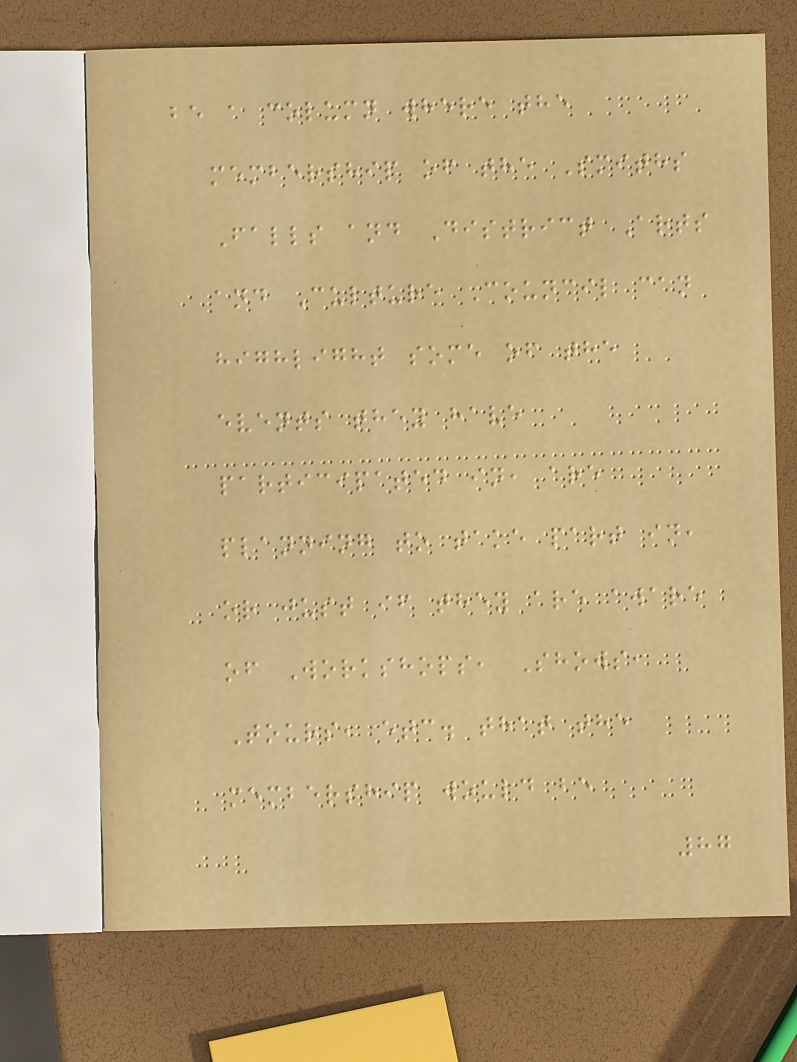be a column where the
membership of the Smiths
Falls and District Arts
and Culture Council can
highlight some of the
events they have
participated in, are
planning to take part in,
or just if they are aware
of Workshops, Shows,
Tours, etc. that the
membership would be
87
